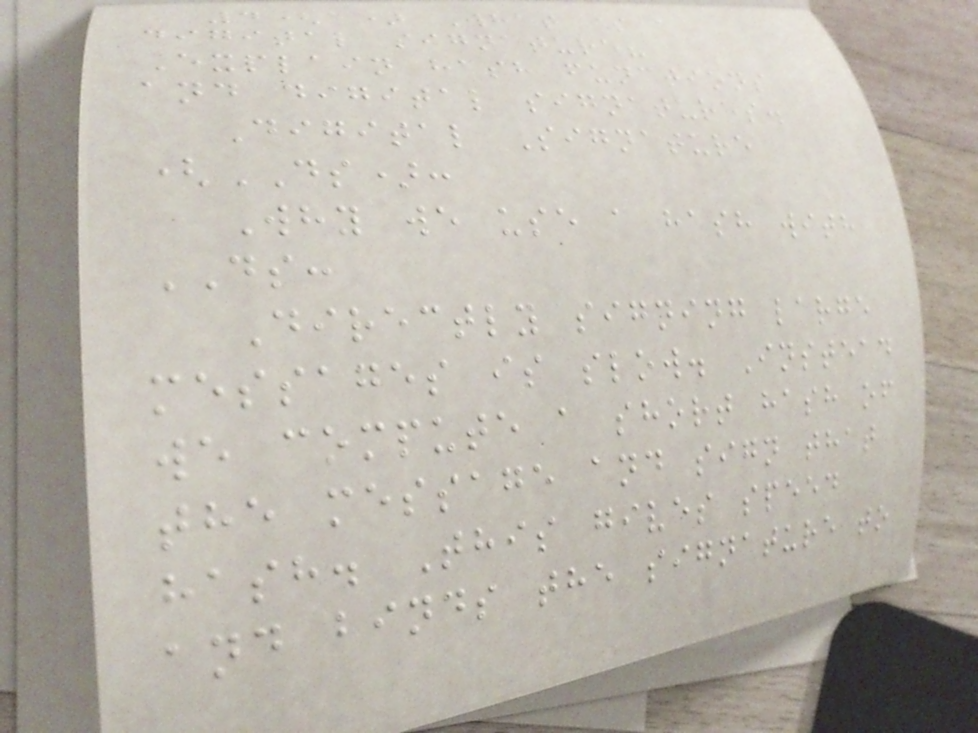4(a) What is a
digital signature?
Explain hash functions
and digital signatures.
Digital Signature
(DS):
Why we use a hash with
DS:
Directly signing large
messages is slow. Instead
we compute a short hash of
the message and sign that
hash. This gives speed
and binds the signature to
